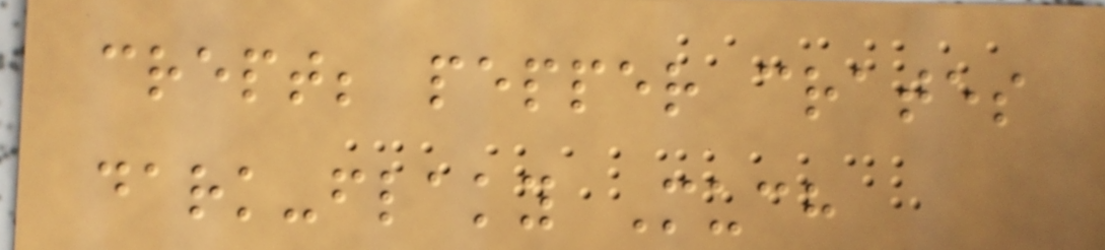crept; pepper crates
dark-flaky Much
